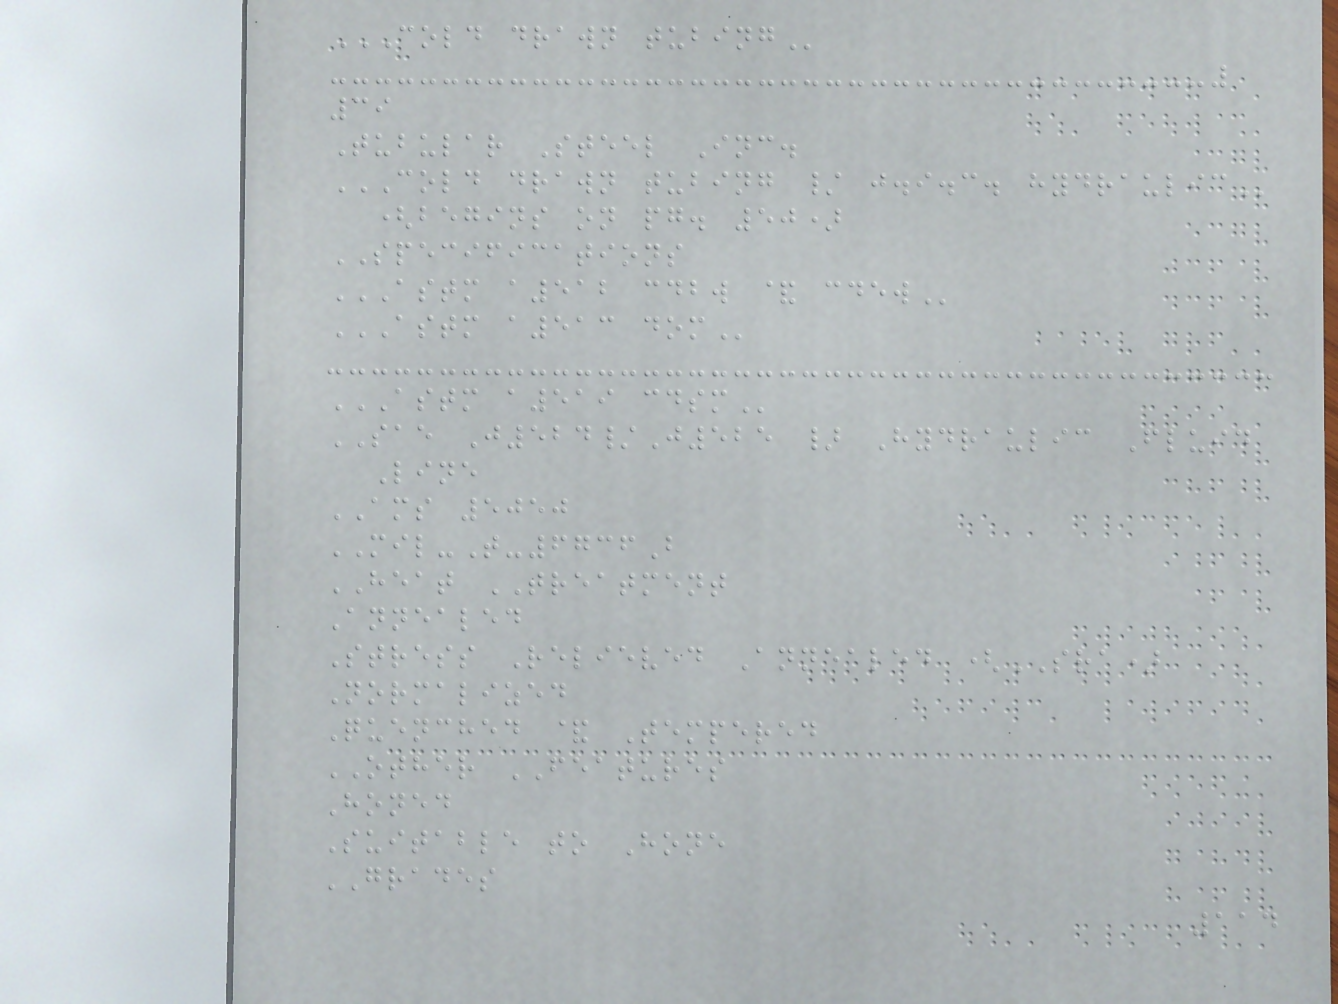COLD DRAWN TUBING
39
Tubular Steel Inc.
COLD DRAWN TUBING / J.I.C. HYDRAULIC
(begins on pg. 50)
SPECIFICATIONS
ASTM A512 CDBW & CDEW
ASTM A513 DOM
ASTM A519 CDSM
SAE J524/J525 } Hydraulic Fluid
Line
AMS 5050
MIL-T-6736B
HEAT TREATMENT
Annealed
Stress Relieved Annealed (SRA)
Normalized
Quenched & Tempered
OTHER FEATURES
Honed
Suitable to Hone
GRADES
114
